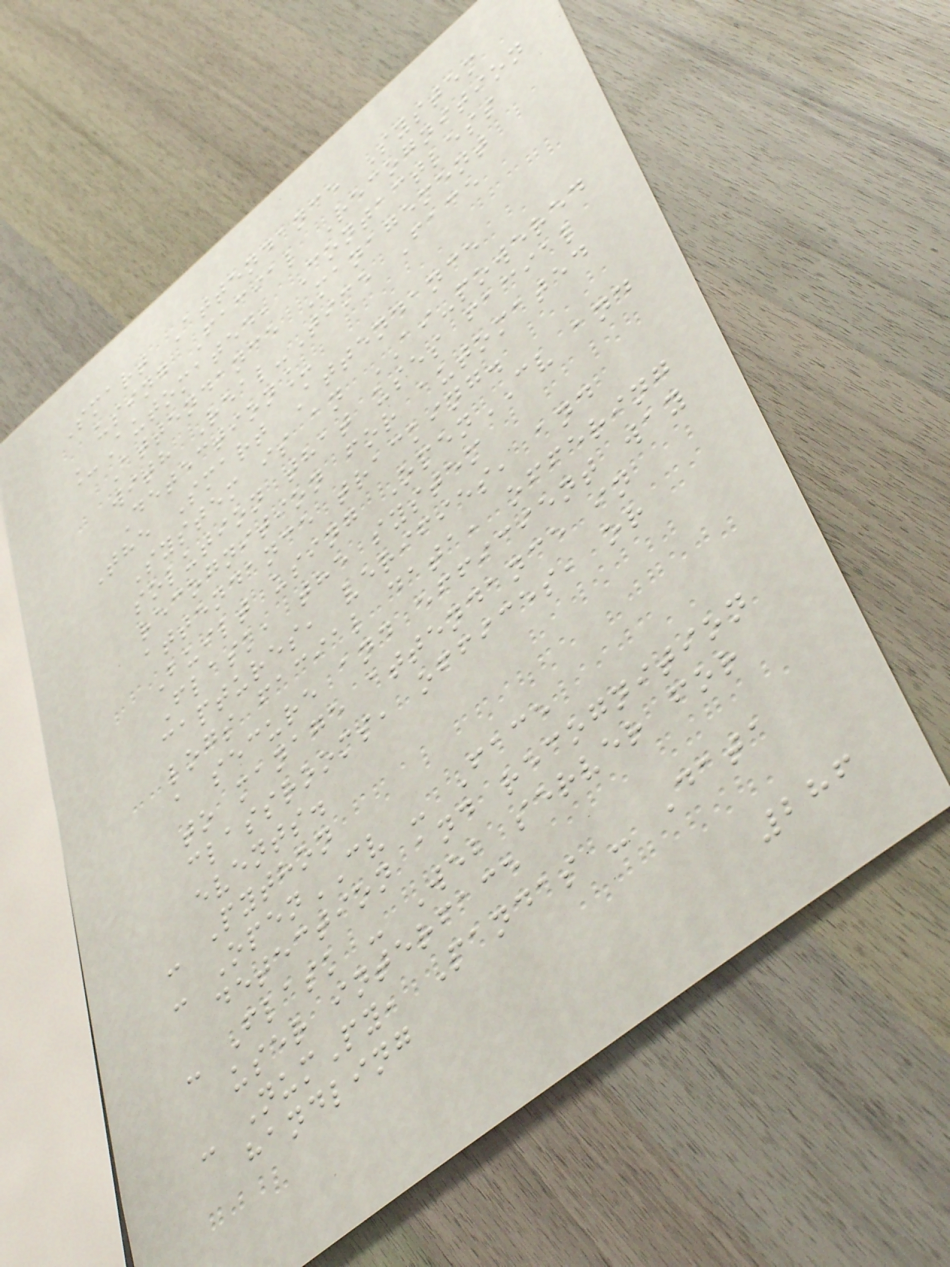Smart Attendance System
using Facial Recognition
_Automated, Contactless
Attendance Management
with Real-Time Face
Detection_
The Smart Attendance
System is an AI-powered
solution that uses facial
recognition for automated
attendance tracking.
Built using OpenCV and
Flask, the system
captures, verifies, and
logs facial data, offering
a secure and efficient way
to manage attendance in
classrooms, offices, or
events.
- Python
- OpenCV - Face
detection and recognition
- Flask - Web server for
user interface
- NumPy, Pandas - Data
handling
286
